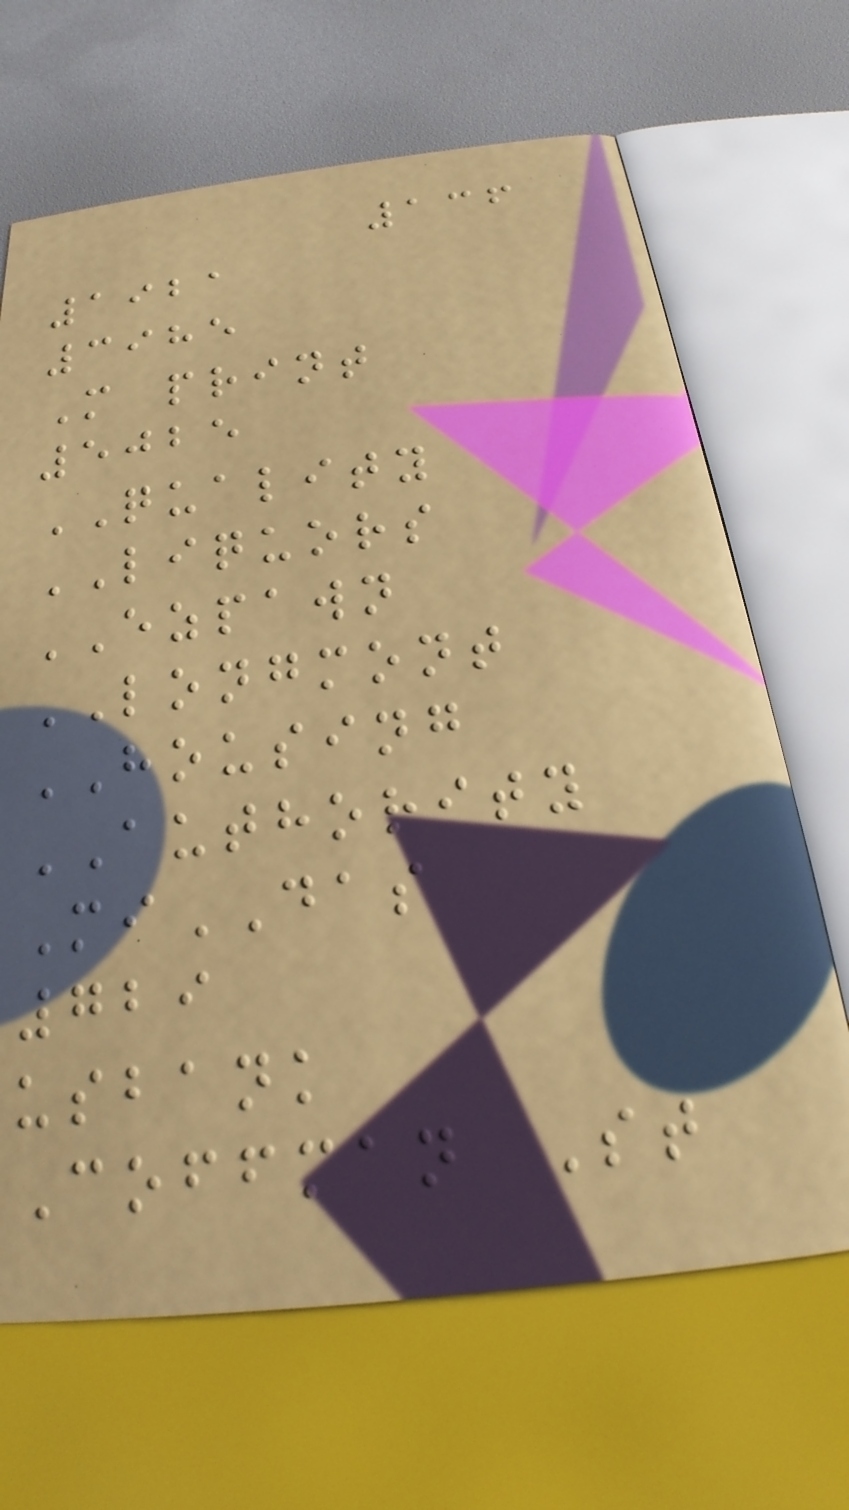136
1921
3985
M print
5025
QUALITY
LIQUORS
EZPAWN
LONGMONT
HOUSING
AUTHORITY
MiDAS
729
usbank
Coffman St
